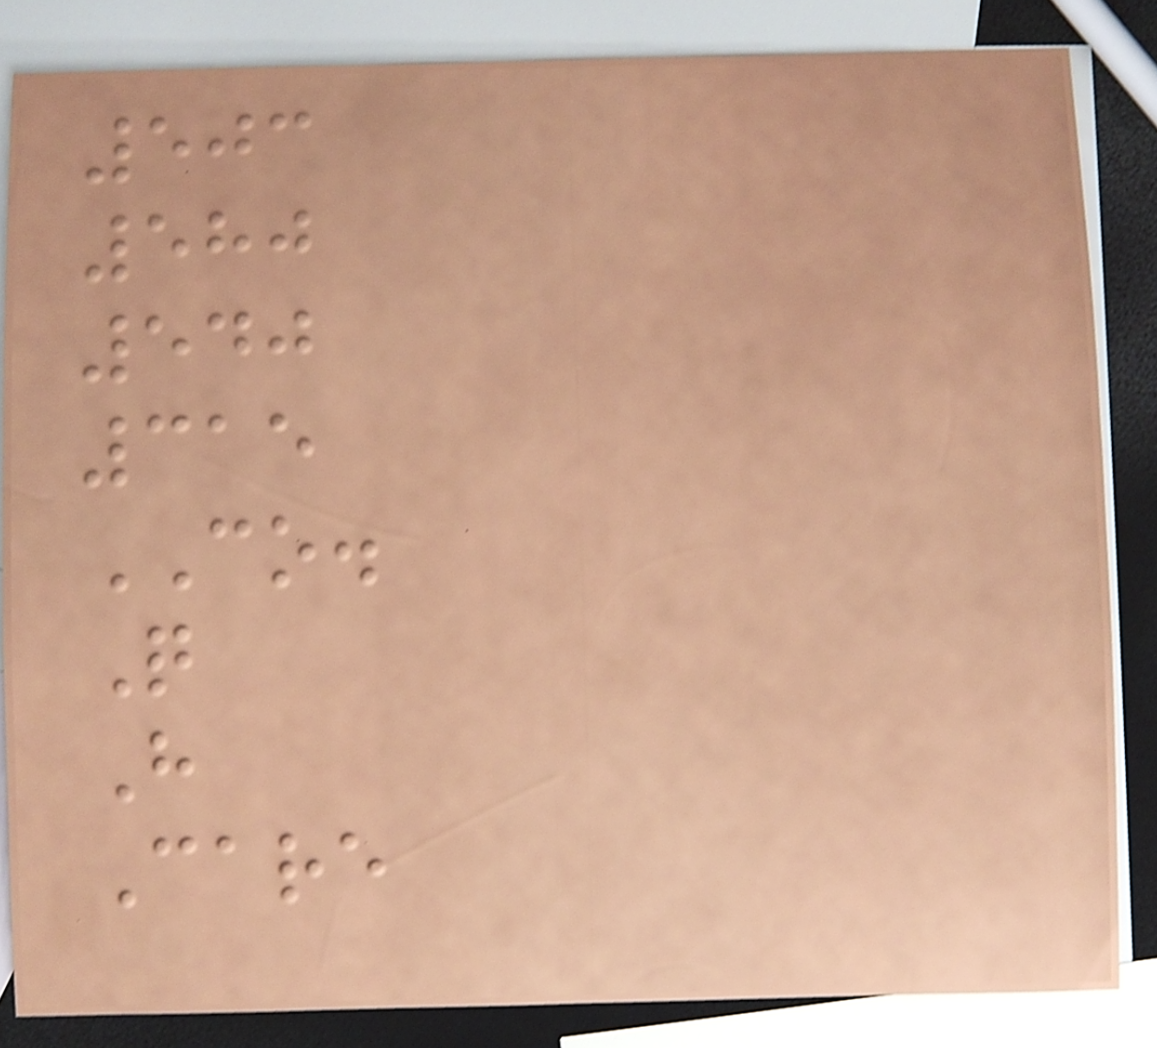503
580
540
315
CO.
Q
H
Care
